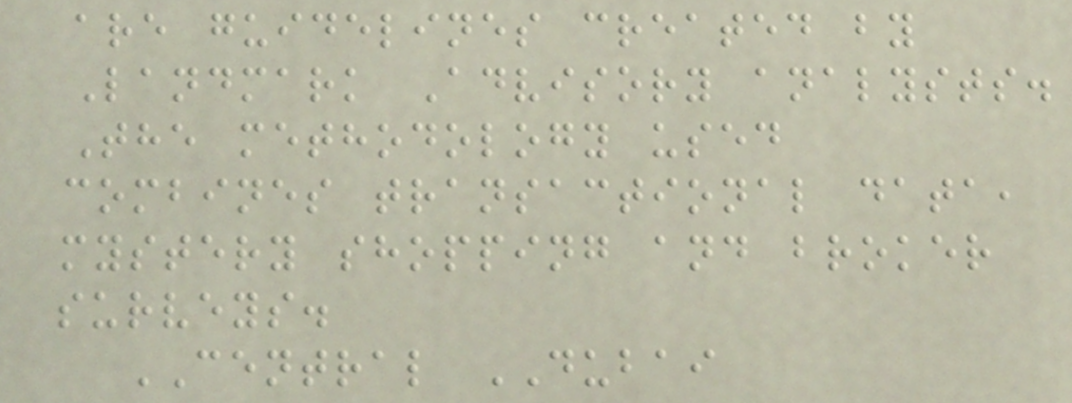are guidelines created by
Landmark Advisory analysts.
The methodology used
combines transactional data,
mystery shopping and broker
surveys.
CENTRAL DUBAI
